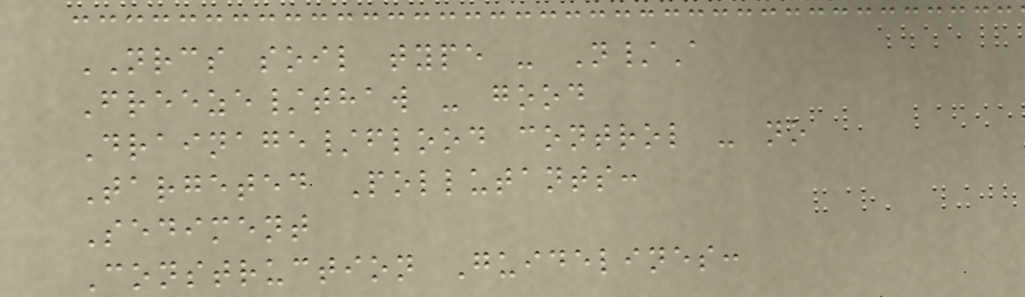NRCS soil type - N/A
Freeze/thaw - good
Drainage/flood control - no
Targeted Pollutants:
Sediment
Construction Guidelines:
